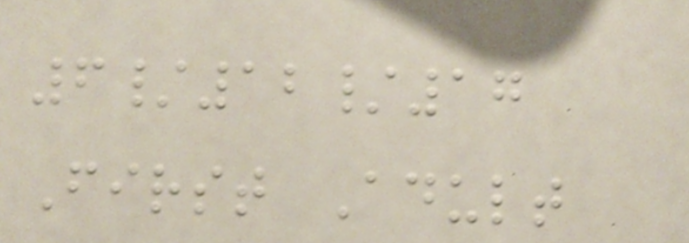6/12/17
First Adult
